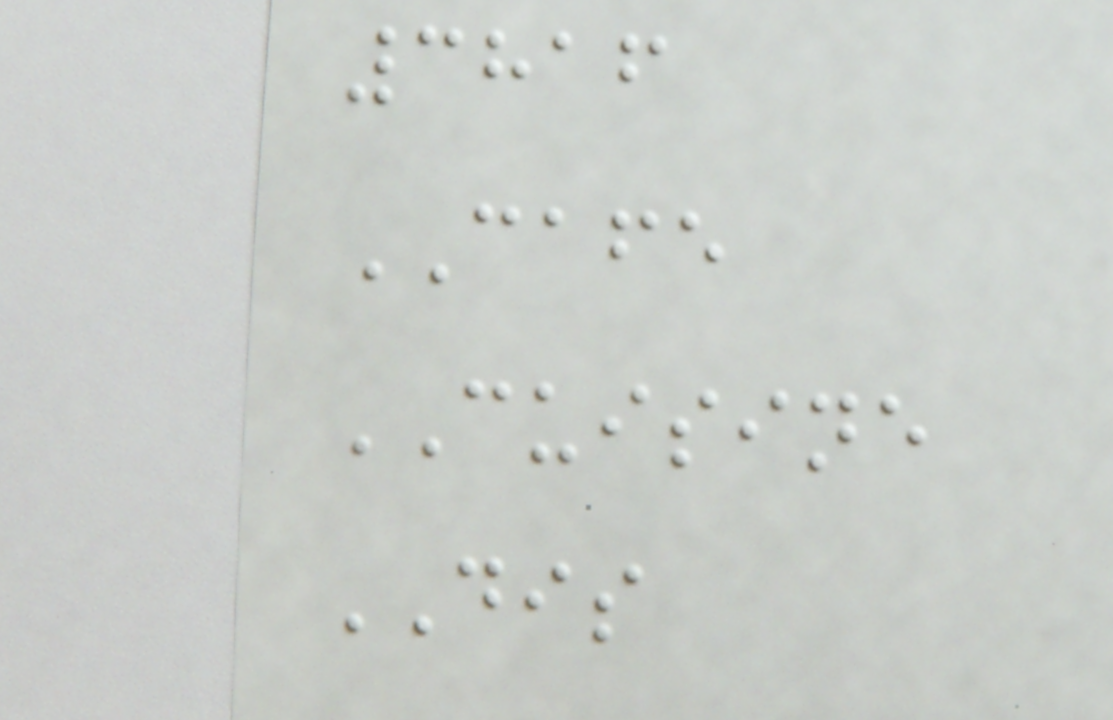3816
CAFE
CUISINE
DIS
